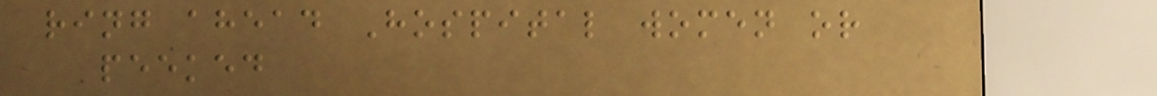ring ahead Hospital women or
peeked
